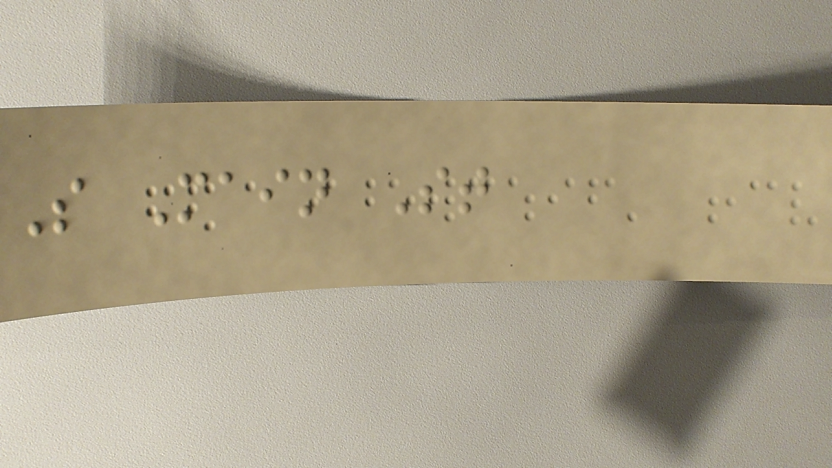S Main St
